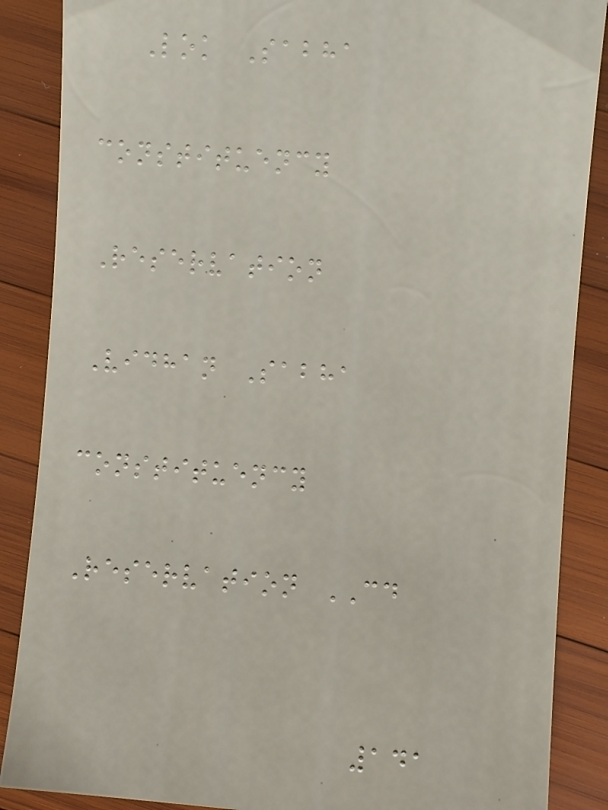Lok Sabha
constituency
Reservation
Vidhan Sabha
constituency
Reservation CD
141
